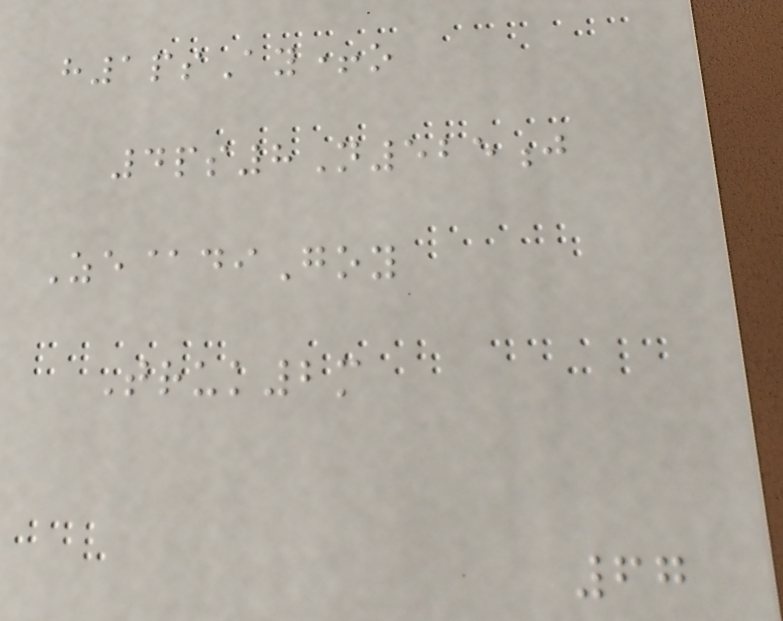h1psAy+o
4ps8N525j
Ze@diGoy
Truk2m
67
